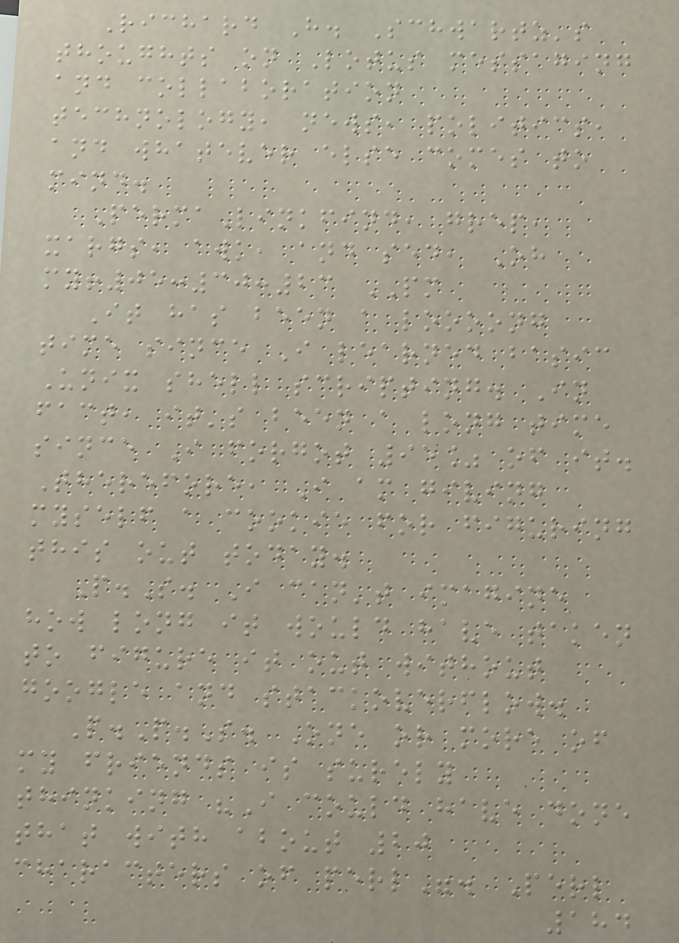Richard H. Schwartz's
thoughts on Lotus messaging
and collaboration
technology, news, politics,
and whatever else comes to
mind.
PermaLinkfind, grep,
xargs, awk, and sed, Oh
my!05:30:23 PM
It has been a loooong
time since I learned basic
Unix shell scripting. In
fact, it's been a long time
since I forgot 95% of it.
Therefore, I am giving
myself a cookie for figuring
this out today.
P.S. I can't imagine
how long it would have taken
to figure it out without
google and stackoverflow.
P.P.S. One or more of
my friends is surely
thinking "I could have done
that with about 20
characters of perl". Perl
184
